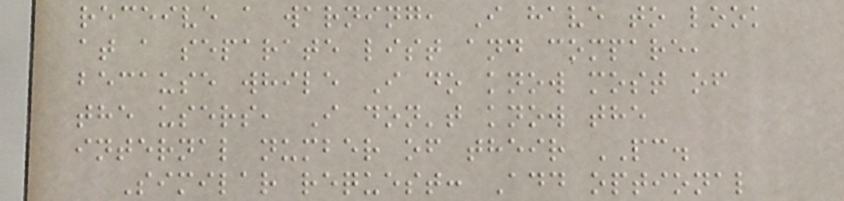receive a warning, I have to look
at a separate list and compare,
because while I do know most of
the users, I don't know the
internal number of their PC.
Similar request: Add optional
